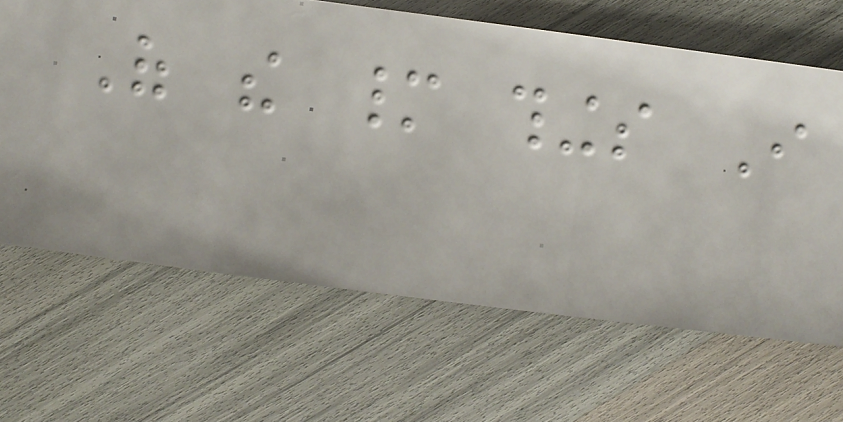Of the many things I
